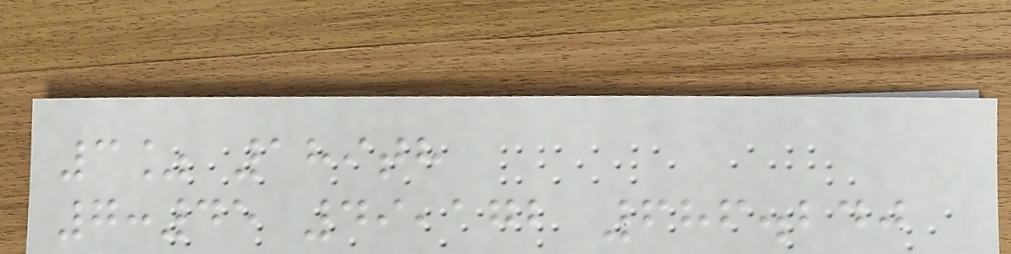3% 189th
7:45 49,172 686.240
